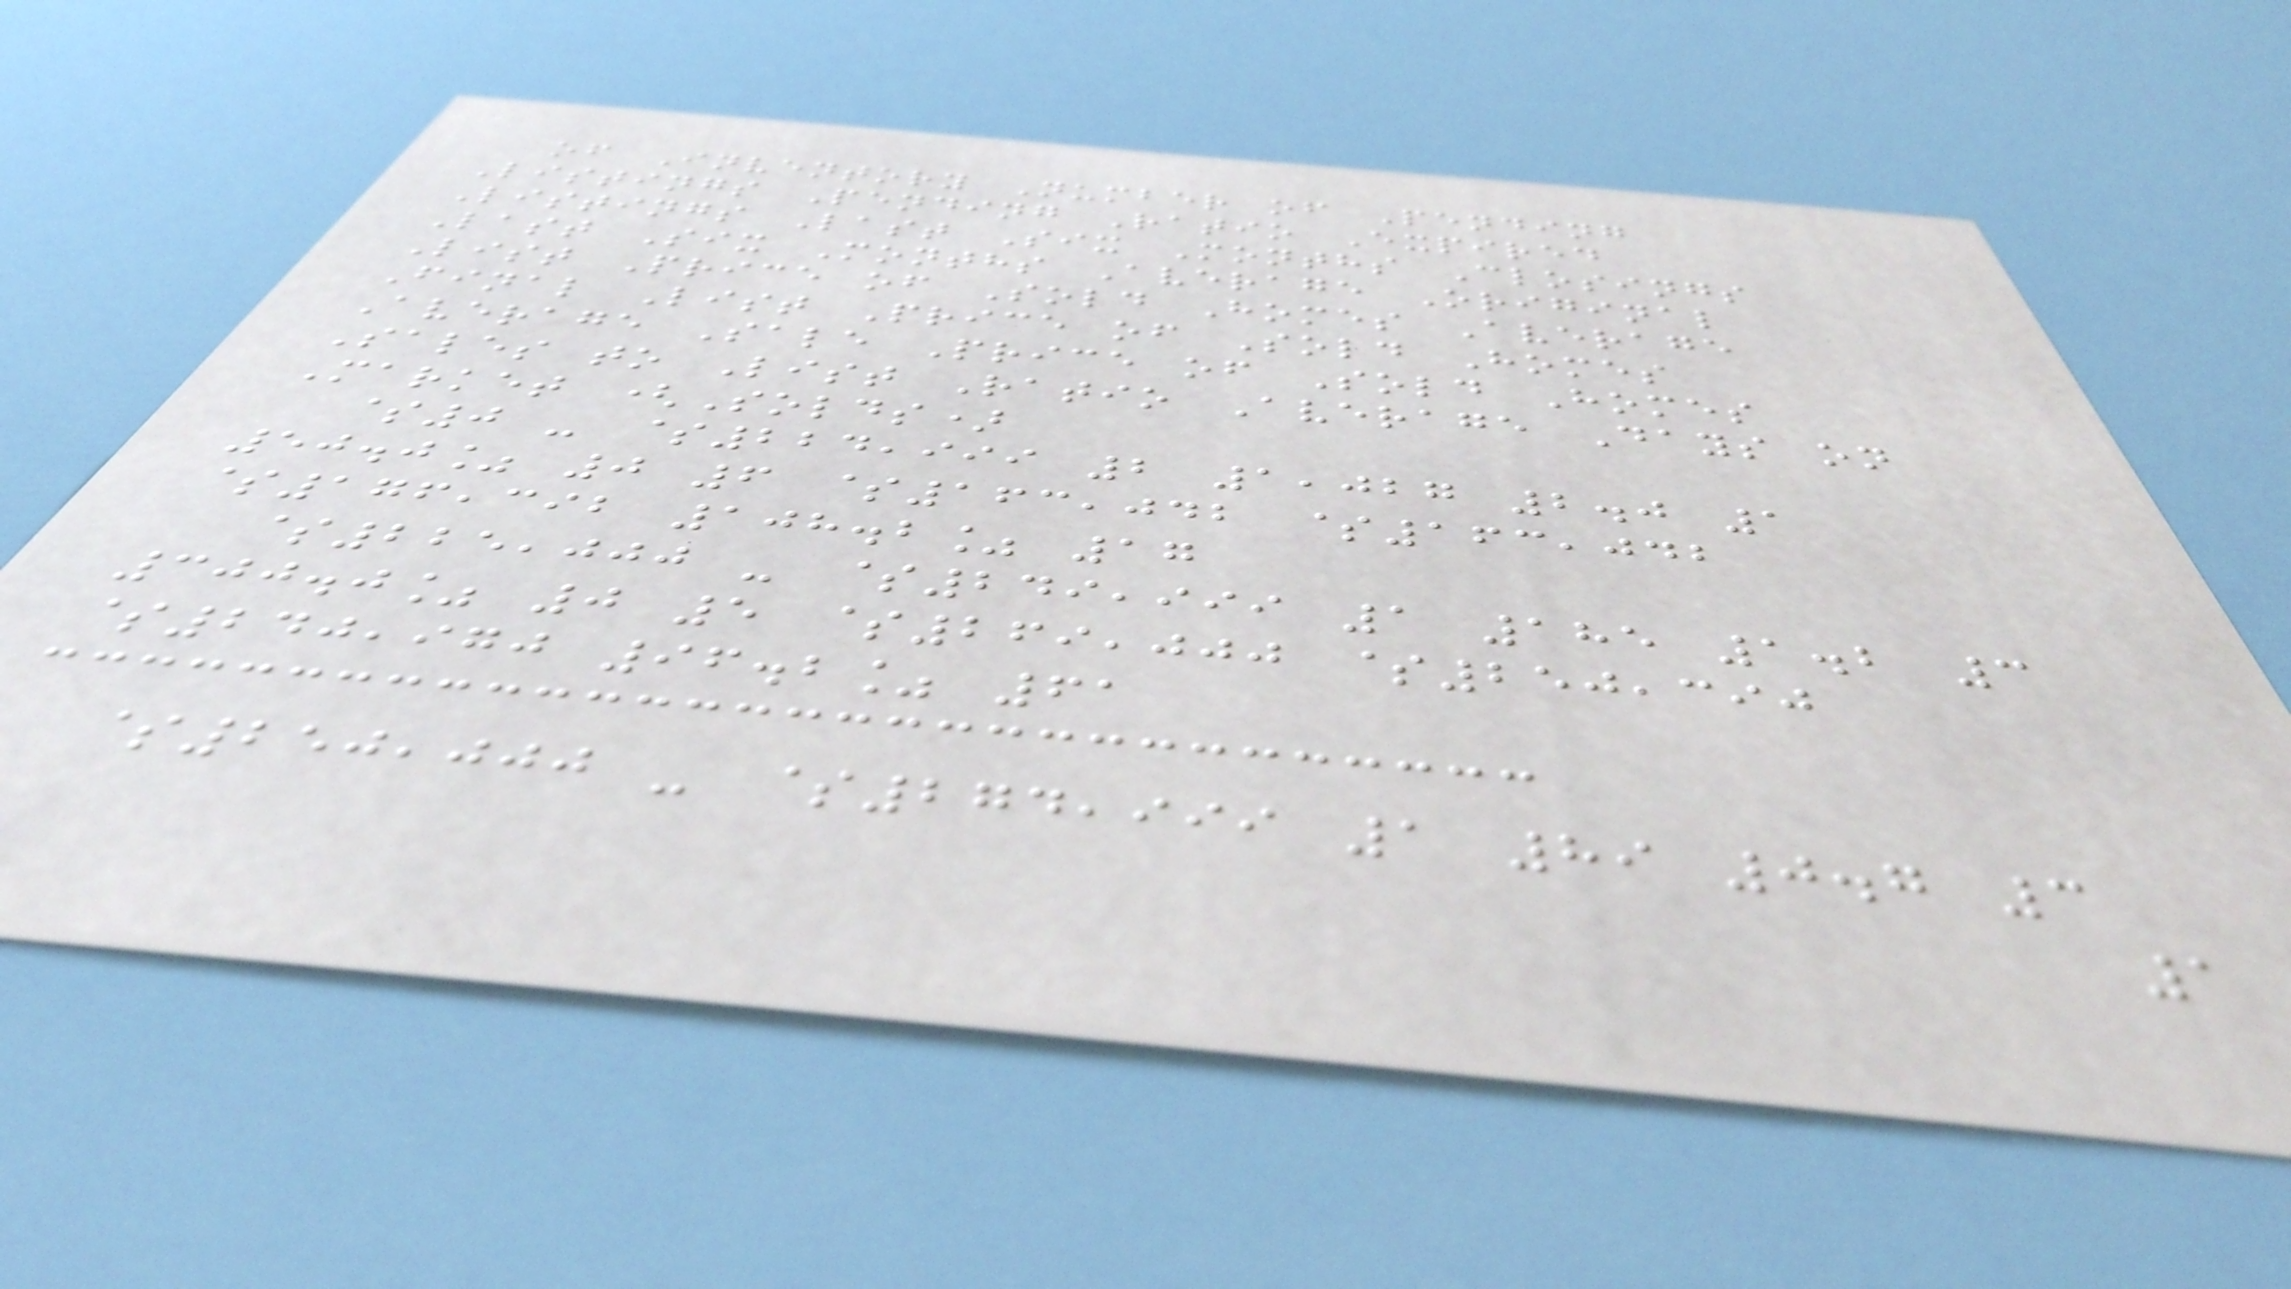of Inventory Number of Pending
Listings Pending Ratio Expired
Listings Last Six Months Closings
Last Six Months Average Original
List Price of Sold Homes Average
Final List Price of Sold Homes
Average Sale Price of Sold Homes
Sales to List Ratio Average Days on
Market (Solds)
$0 - $224,999 2 1,027 2.0 1
50.0% 0 6 $163,042 $163,042
$176,392 108.2% 17
$225,000 - $249,999 1 185 1.2 3
300.0% 0 5 $269,000 $250,390
$240,970 96.2% 61
$250,000 - $274,999 1 89 0.7 3
1
